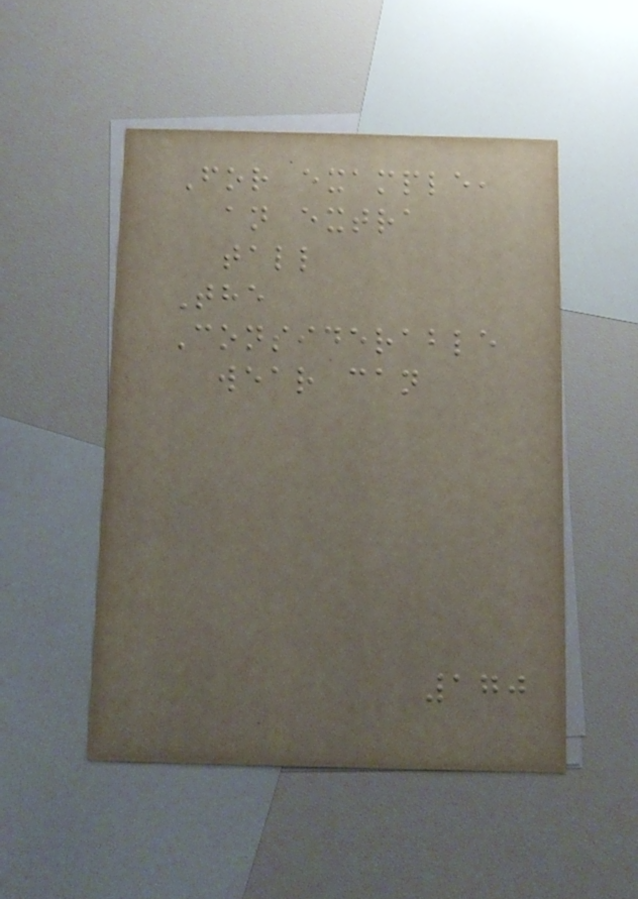For example,
an extra
tall
The
Considerable
wear can
170
